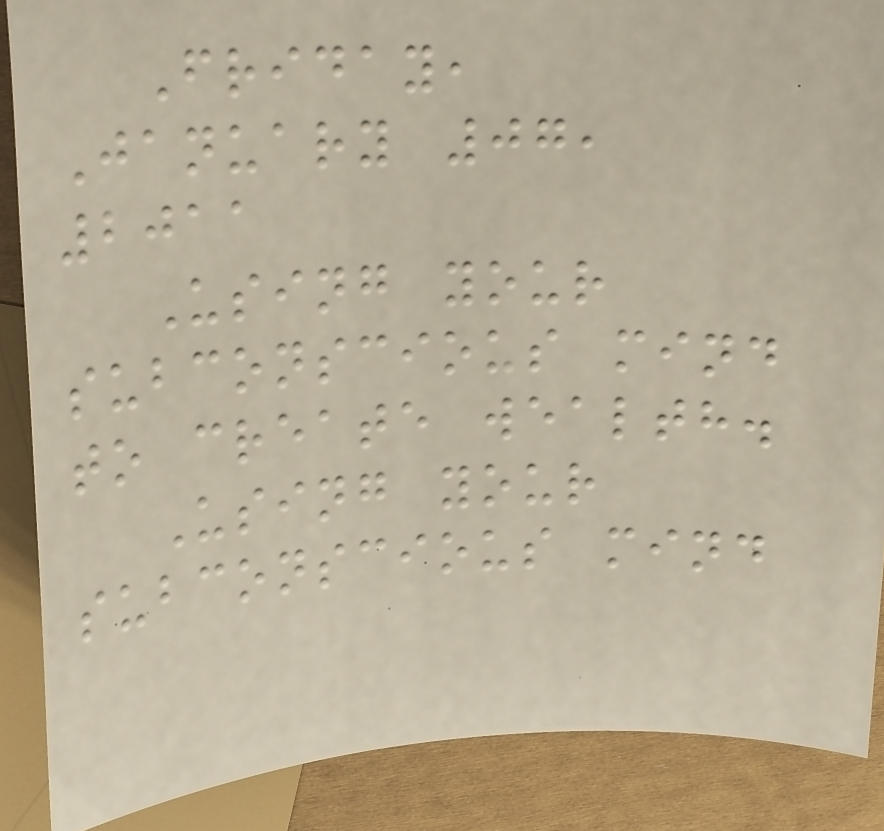Friday,
January 07,
2011
Using your
subconscious mind
to create wealth.
Using your
subconscious mind
